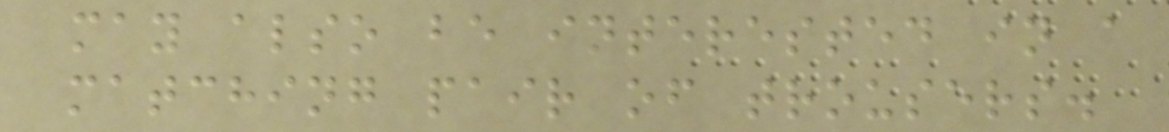may also be interested in a
matching pair of trousers.
